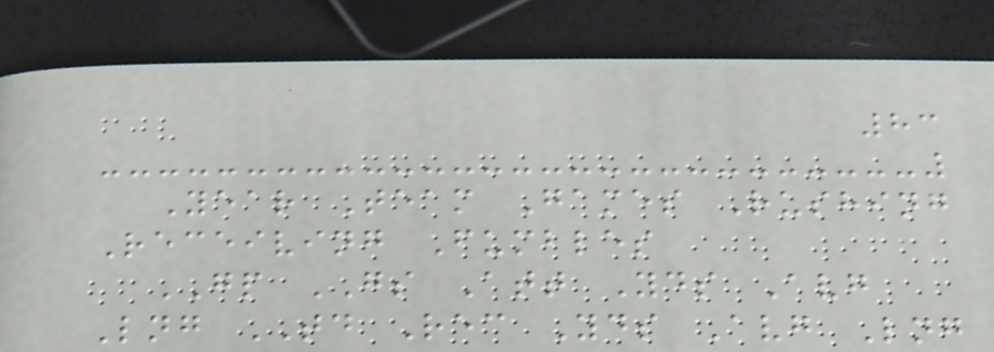83
Year Team Games Rushing
Receiving Fumbles
GP GS Att Yds Avg
Lng TD Rec Yds Avg Lng
